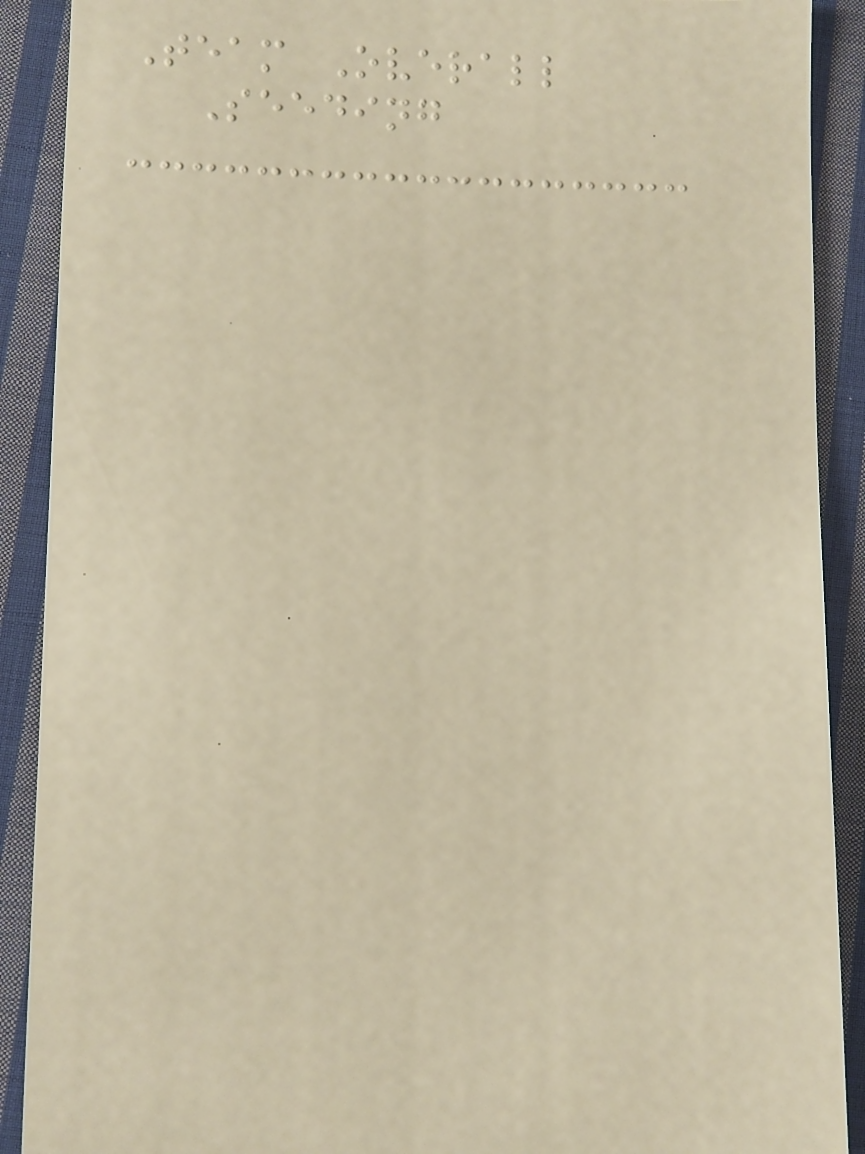Team Overall
Seeding
